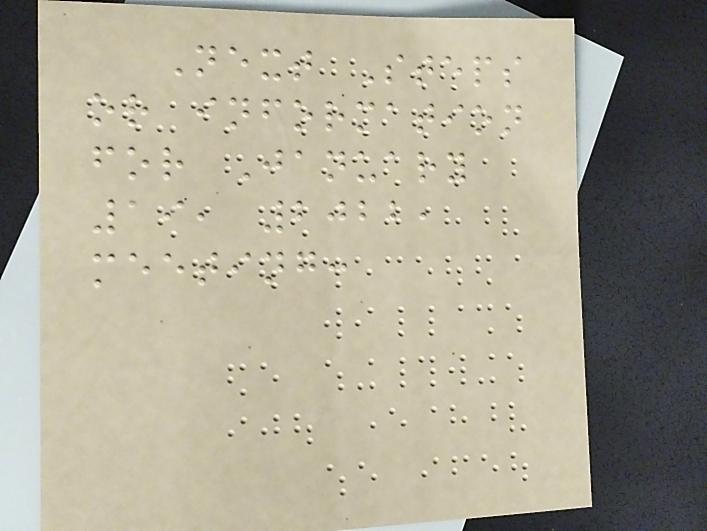Next Steps
or information
for January
19, 2022,
meeting:
